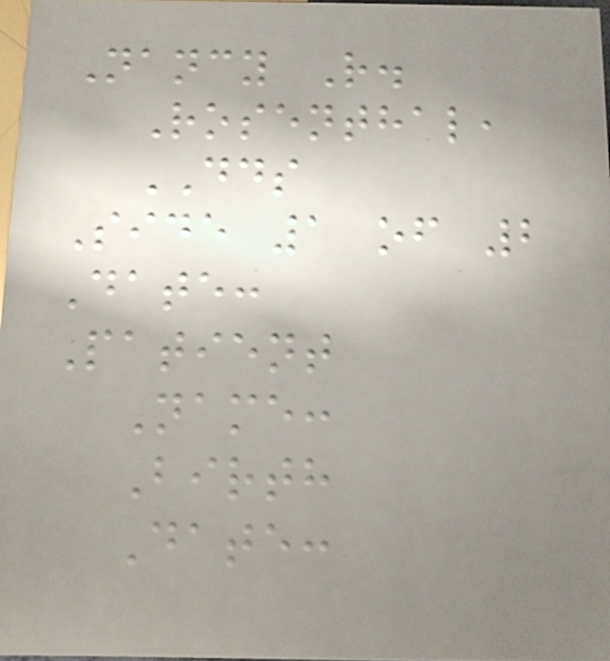Nancy R.
Rosenthal,
DDS
Side 1 of 2
Date:
Patient
Name:
Birth
Date:
